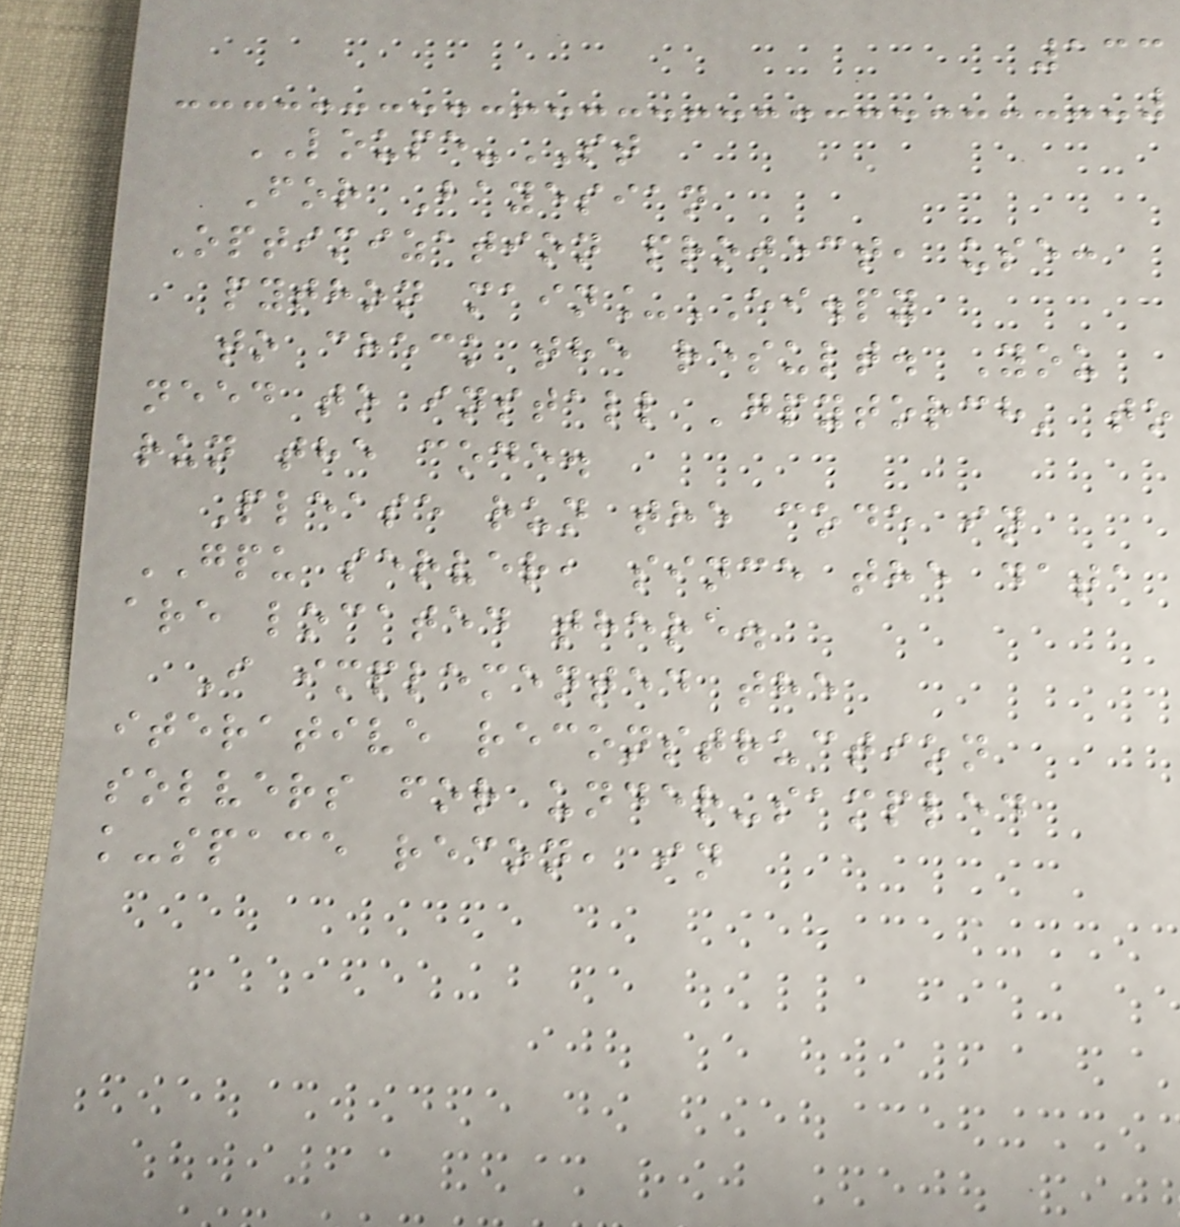133
LOUPE-ST
For Bayesian
Optimization project, use:
python main_EI.py
to check the result. You
need to install 'gpytorch' to
run the code.
Please run the code in
GPU server, since the data
are located there.
I implemented the
iterative reconstruction
solvers for under-sampled
k-space recon, in
